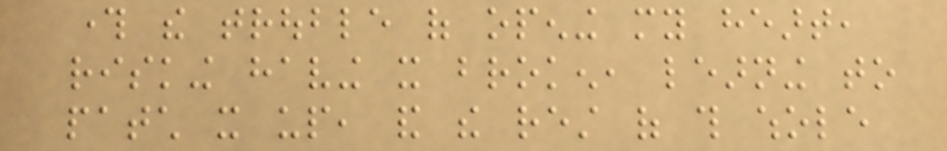through the trouble of opening my heart,
risking having it broken, learning to
patch it up, and the rest of this whole
